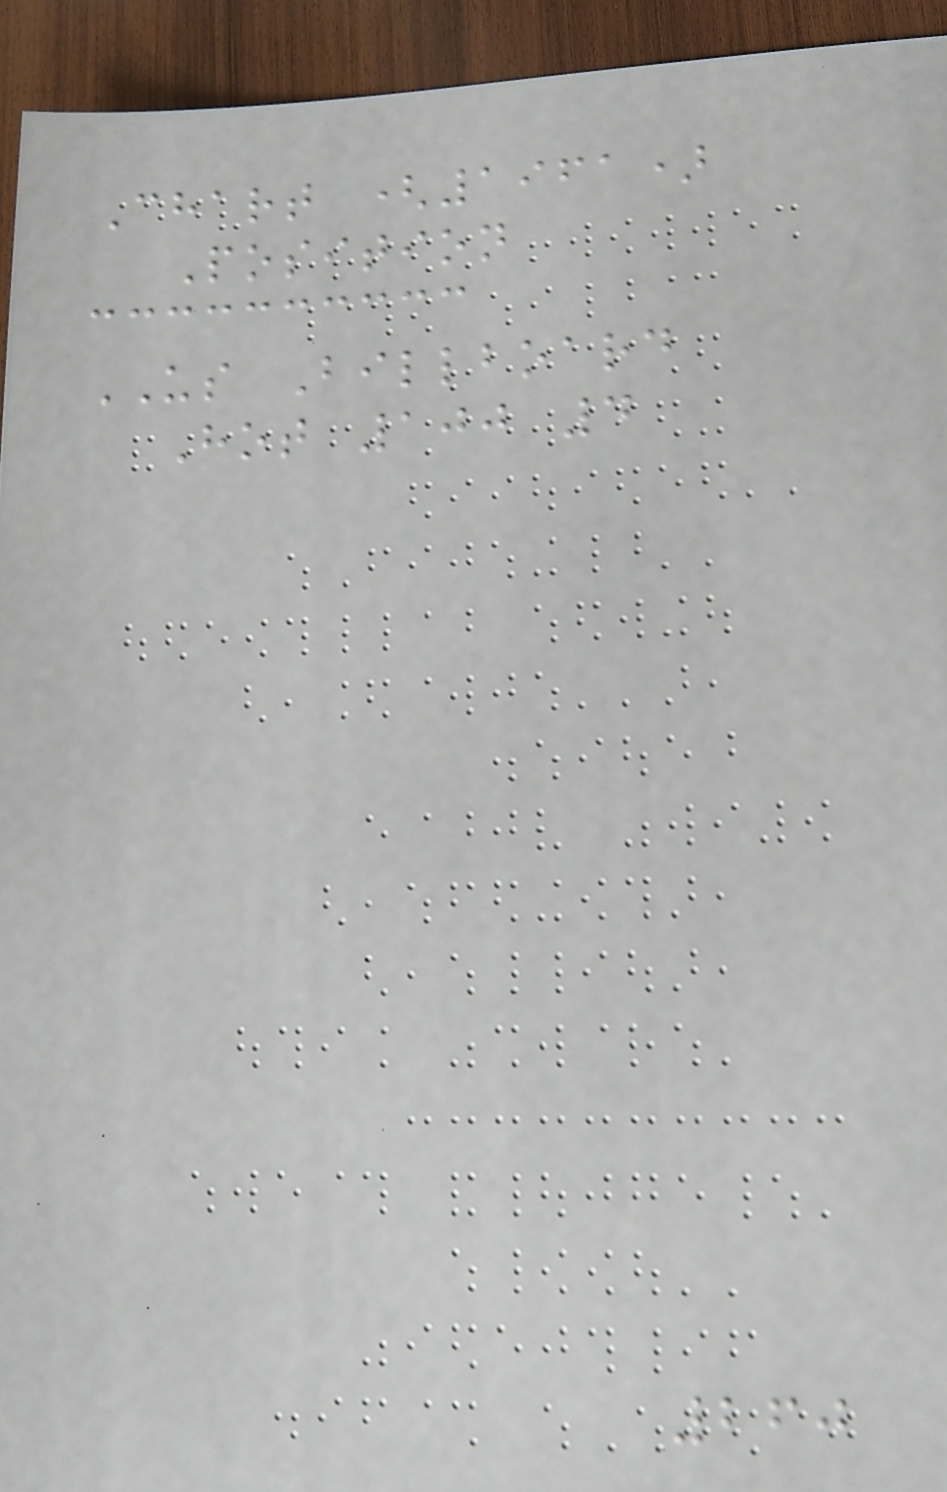Chart (1961)
Position
US Billboard
Hot 100 4
260
